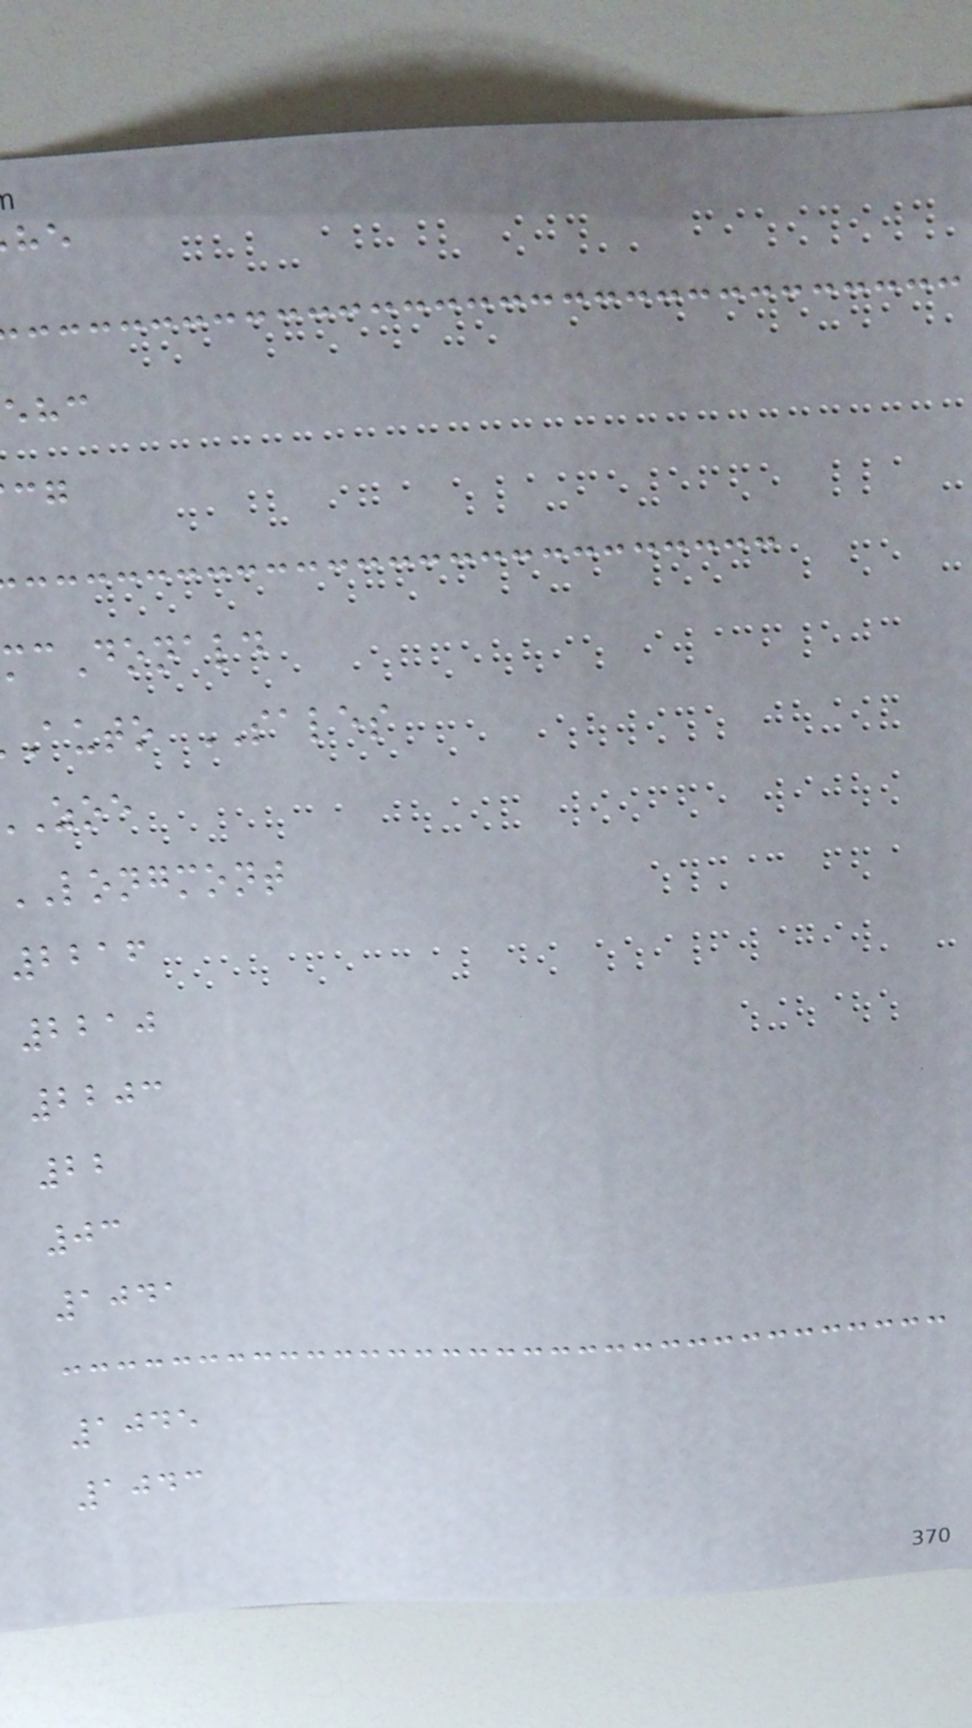cDonald
auto SALES
longmont
2216
2210
2203
22
03
1041
1045
1043
